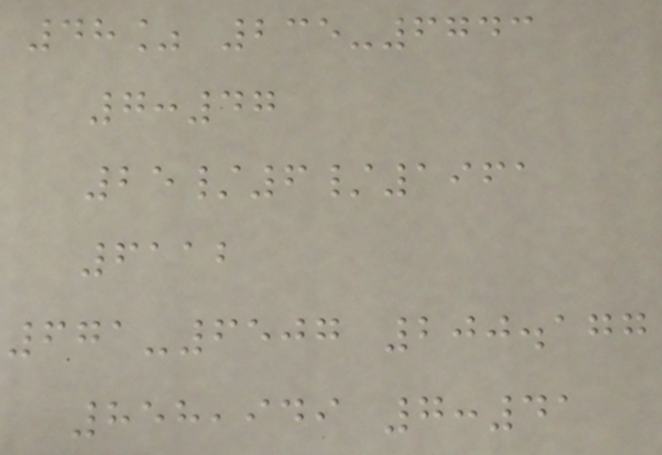48% 235-6743
7:47
25/6/1961
6112
671-6507 200.177
858,949 7:41
